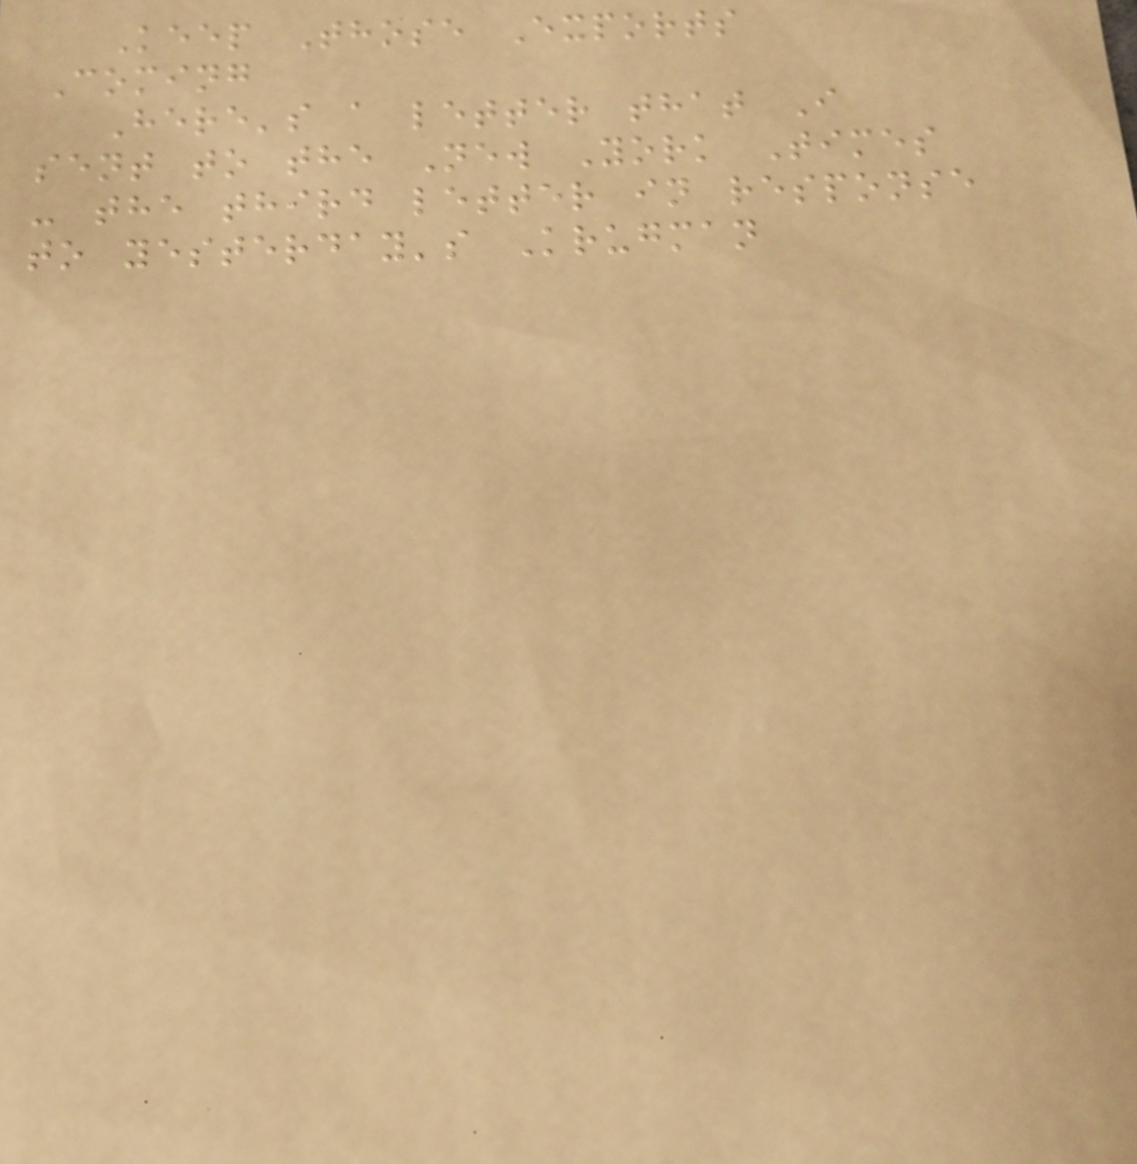Keep Those Exports
Coming
Here's a letter that I
sent to the New York Times
- the third letter in response
to yesterday's Krugman
